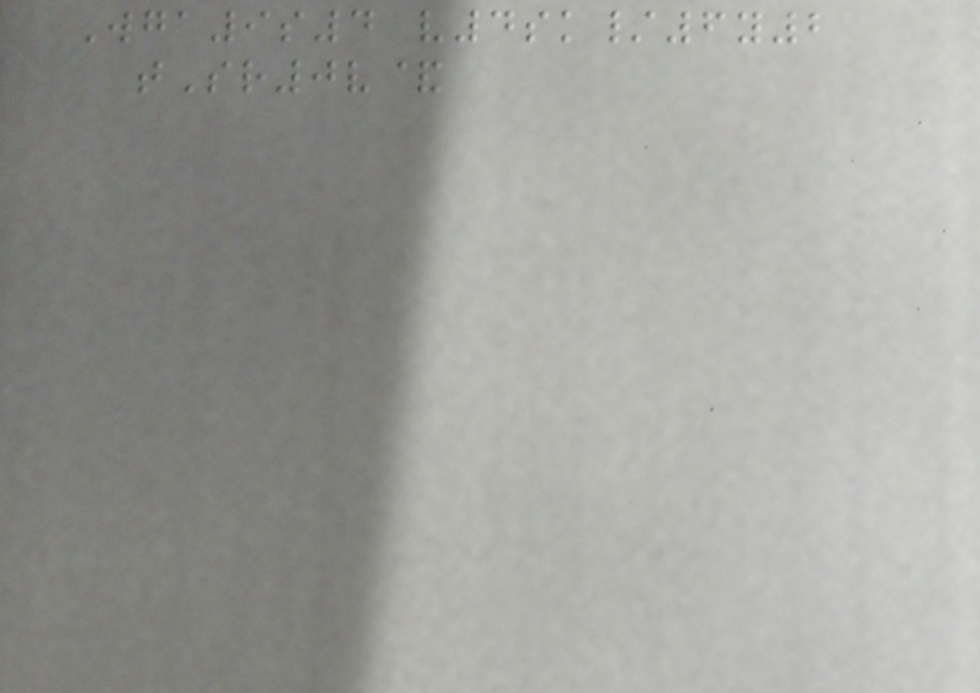Wga9s4 v4sk/6y2
tSr0v&
